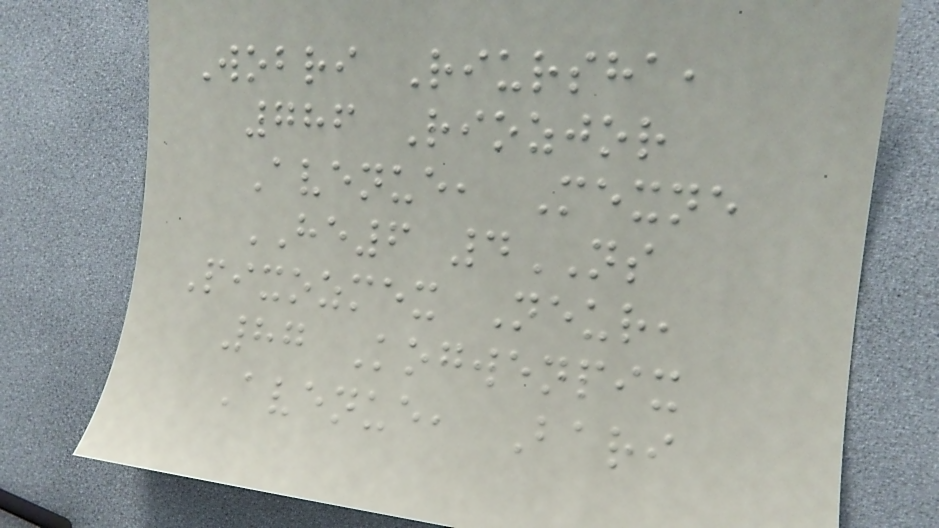Wobri Riursha,
786 Riozjor
Avenue, Mexne
HE6 4NS
Pixozmex Neur,
87 Kogwenpix
Avenue, Bari
